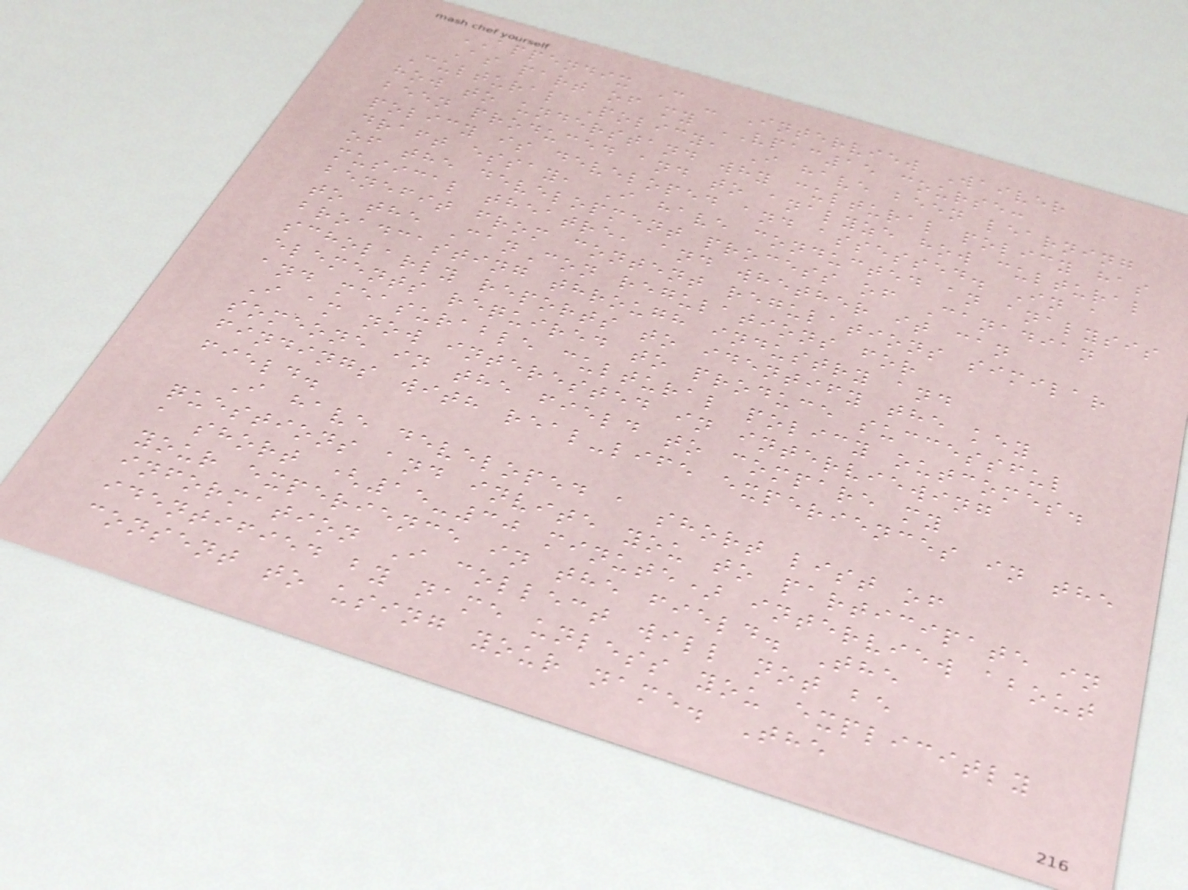APPENDIX C - Interview Waiver
As part of my VPAC15 course:
Cultural Policy, I have been learning
how to understand why cultural policy has
been produced and to analyze how cultural
policy is developed and assessed. In a
draft essay, I have conducted an analysis
of the development process of Canadian
musical theatre, and whether it can
benefit from content regulations similar
to the CanCon regulations for
broadcasting through industry and
scholarly reports to identify the key
elements required to produce successful
and measurable cultural policy outcomes.
I am now interested in interviewing
someone in the field to compare my
findings with real-life experiences in the
field.
I have developed a short list of
questions and invite you to participate in
a short (15-30 minute) interview about
your experience in the field. The
information I collect will not be
identified by name unless you explicitly
consent to using your name. The
